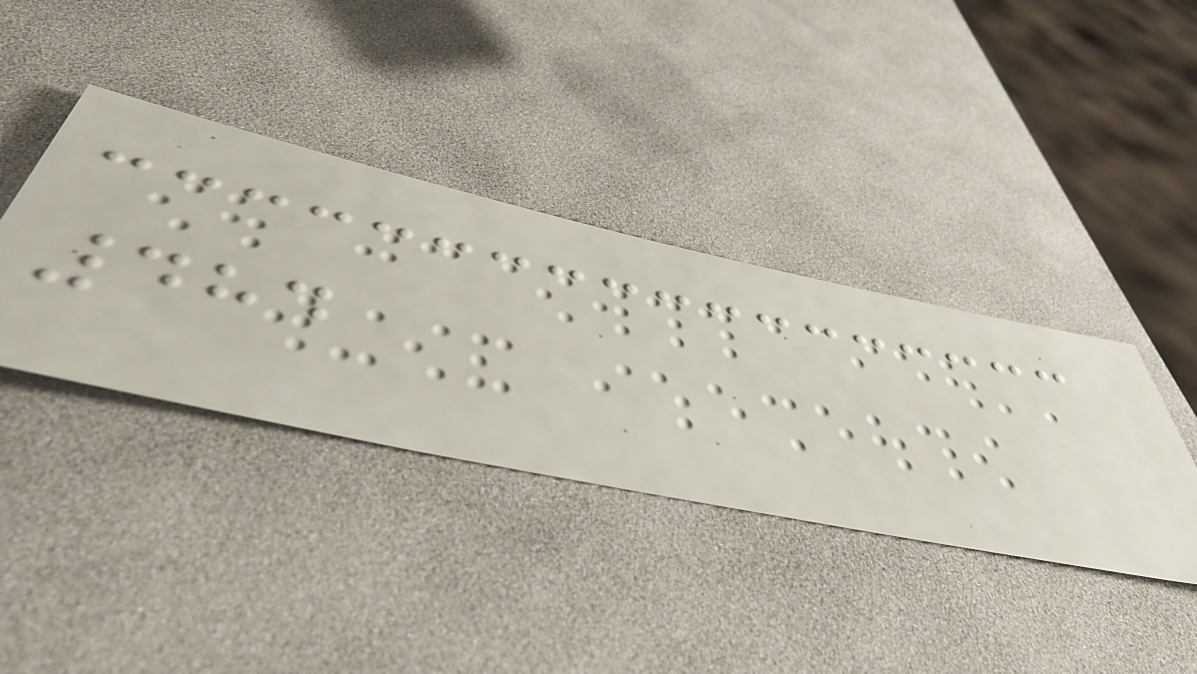484
